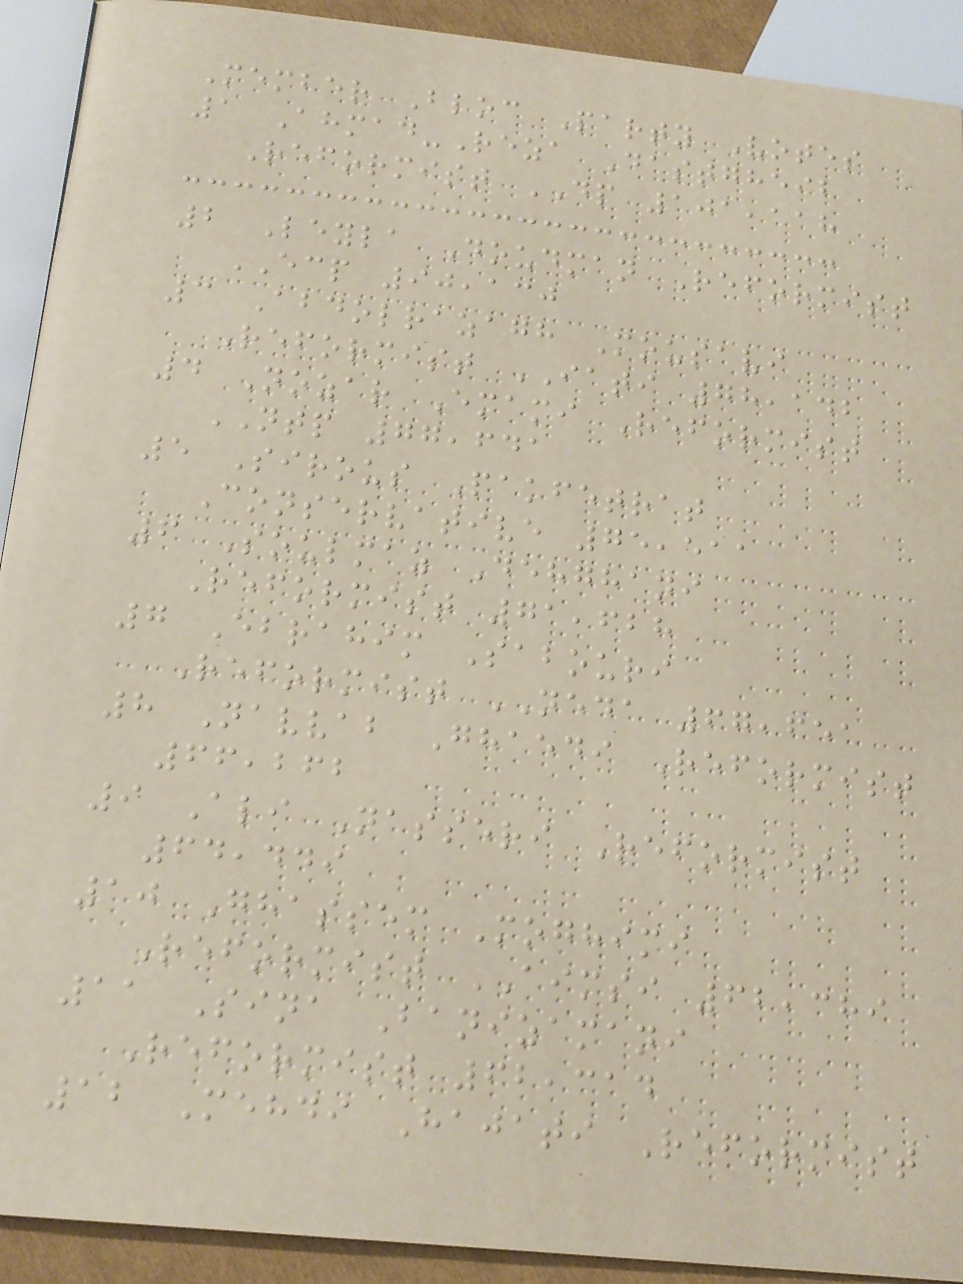Member Bloc Party Votes
1 Ahmad-Reza Dastgheib
Reformist DP 101,118
2 Leyla Doudman Reformist
ECP 90,130
3 Abdolrazagh Mousavi
Reformist IATI 78,142
4 Nozar Emami Reformist
NTP 77,641
5 Sirous Pakfetrat
Conservative 75,511
6 Soulmaz Dehghani
Reformist 71,628
7 Ebrahim Sabouri
Reformist NEDA 67,651
8 Navvab Ghaedi Reformist
66,262
9 Ali Nasseri Reformist
64,449
10 Ghassem Moghimi
Reformist AIMSI 62,389
11 Sina Banizamani
Reformist 62,314
12 Mehdi Hajati Reformist
